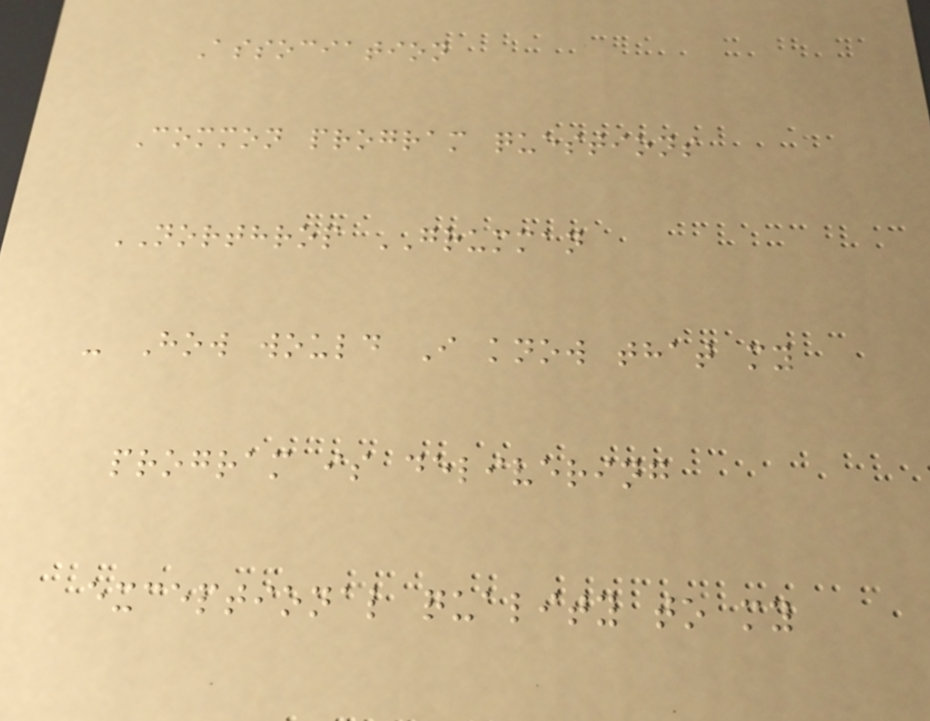Association
Common program questions
NORTHROP GRUMMAN
- How would I know that my
program is delivering
exceptional quality to my
